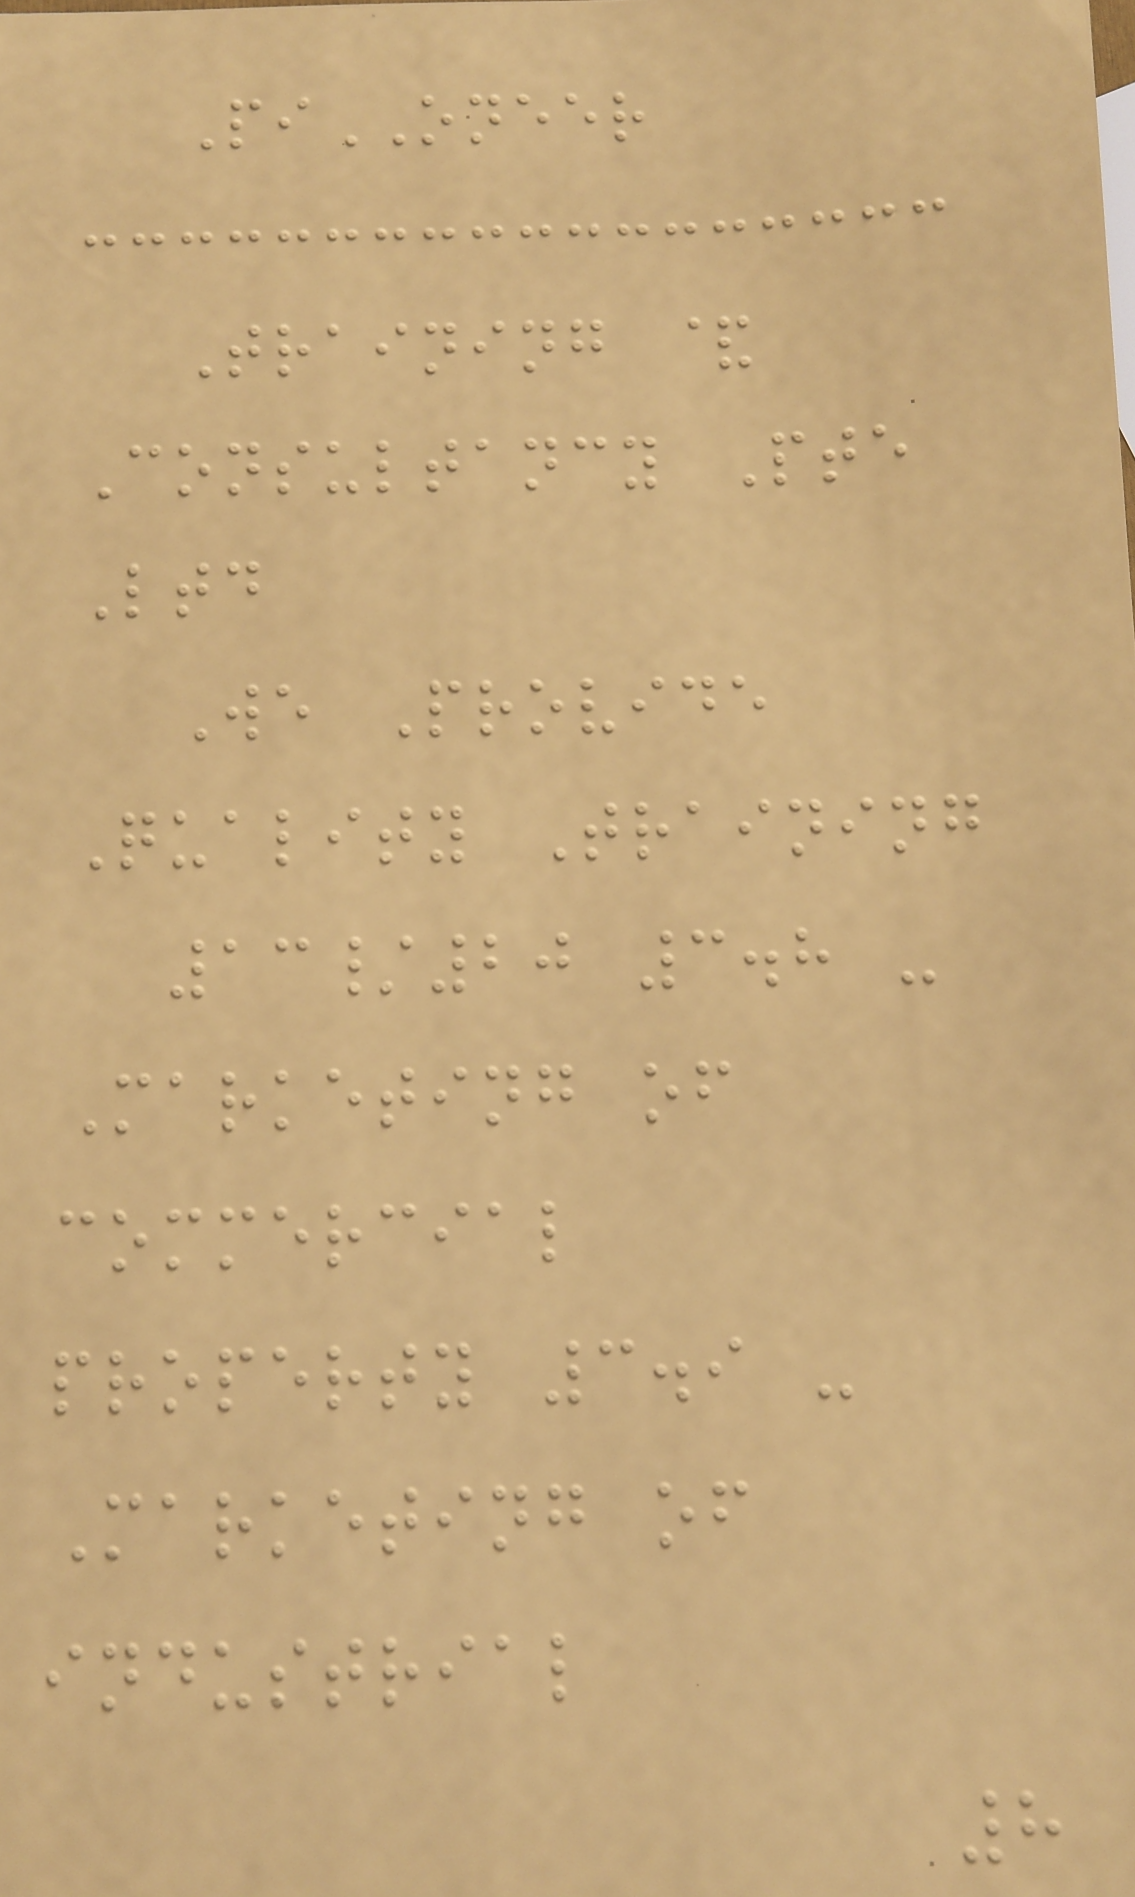PiONEER
Training &
Consultancy Pte
Ltd
We Provide
Quality Training
13/20 3.8 -
Marketing of
commercial
property 3.9 -
Marketing of
industrial
8
